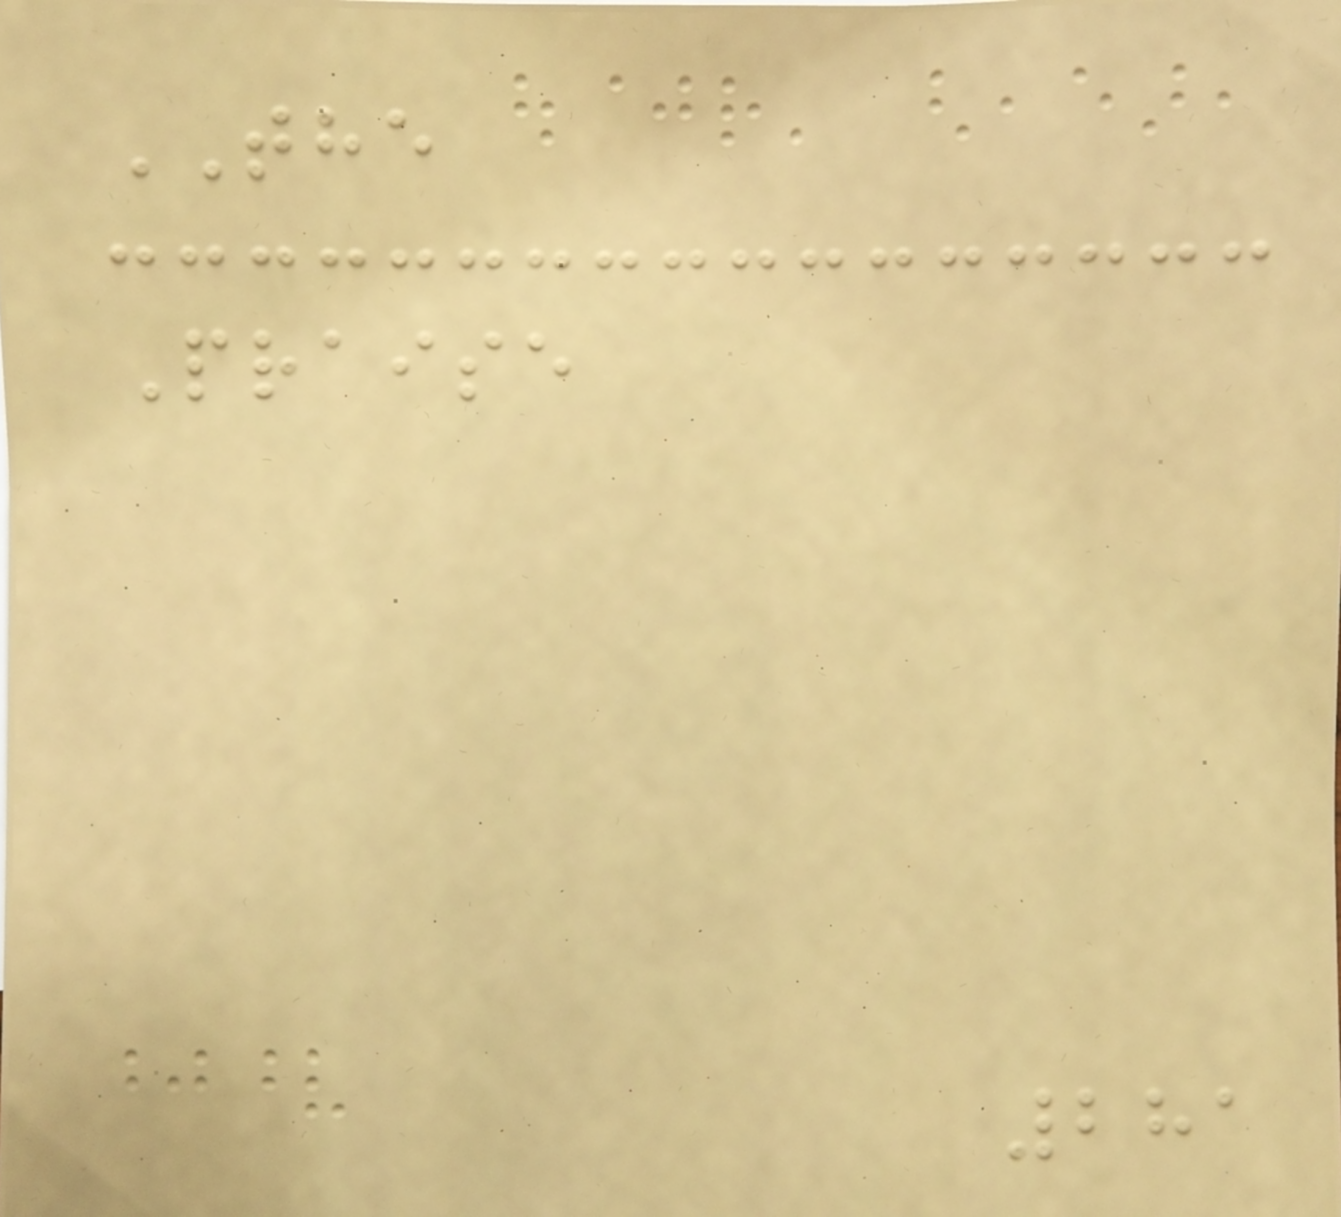THE
Praise
281
